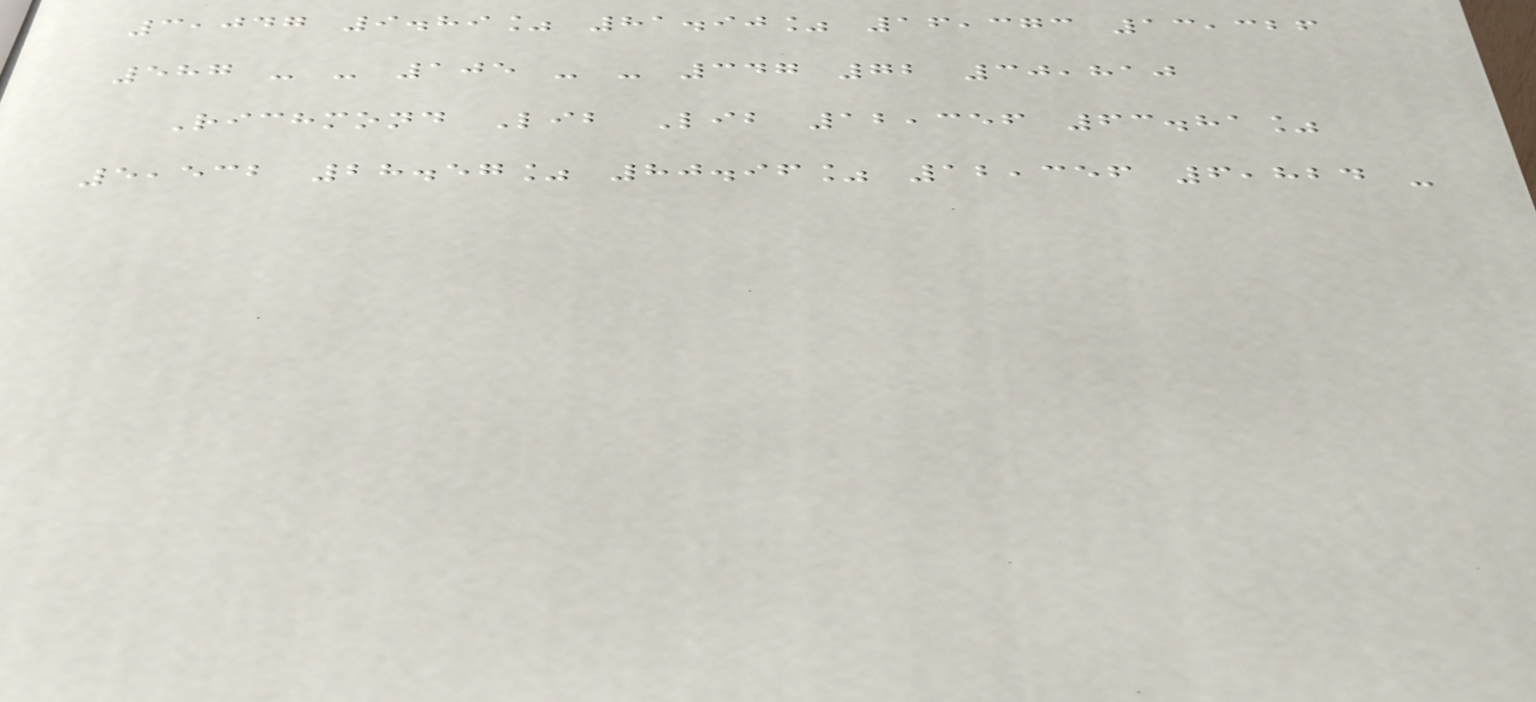3,047 9.89% 81.90% 16,373 13,326
587 - - 105 - - 347 72 30,810
Richmond Lib Lib 12,356 63.81%
5,532 28.57% 80.96% 12,356 6,824 -
